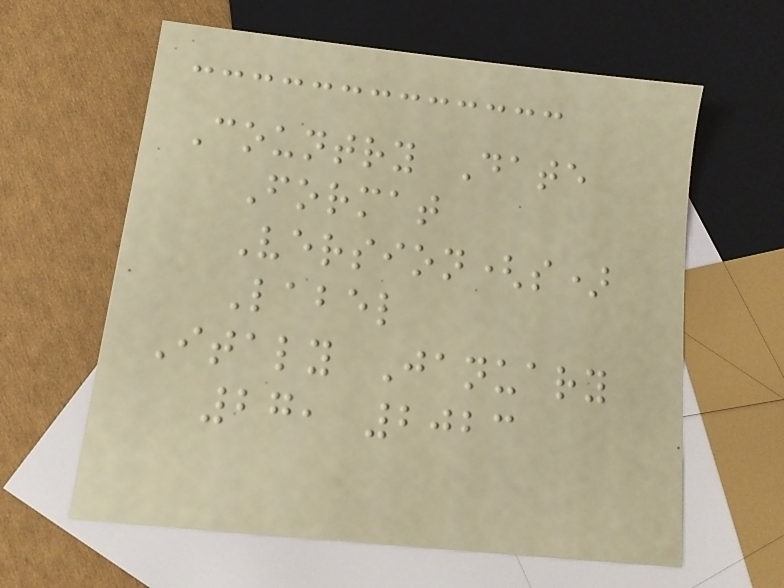Country Date
Format
Version(s)
Label
Italy January
27, 2023
